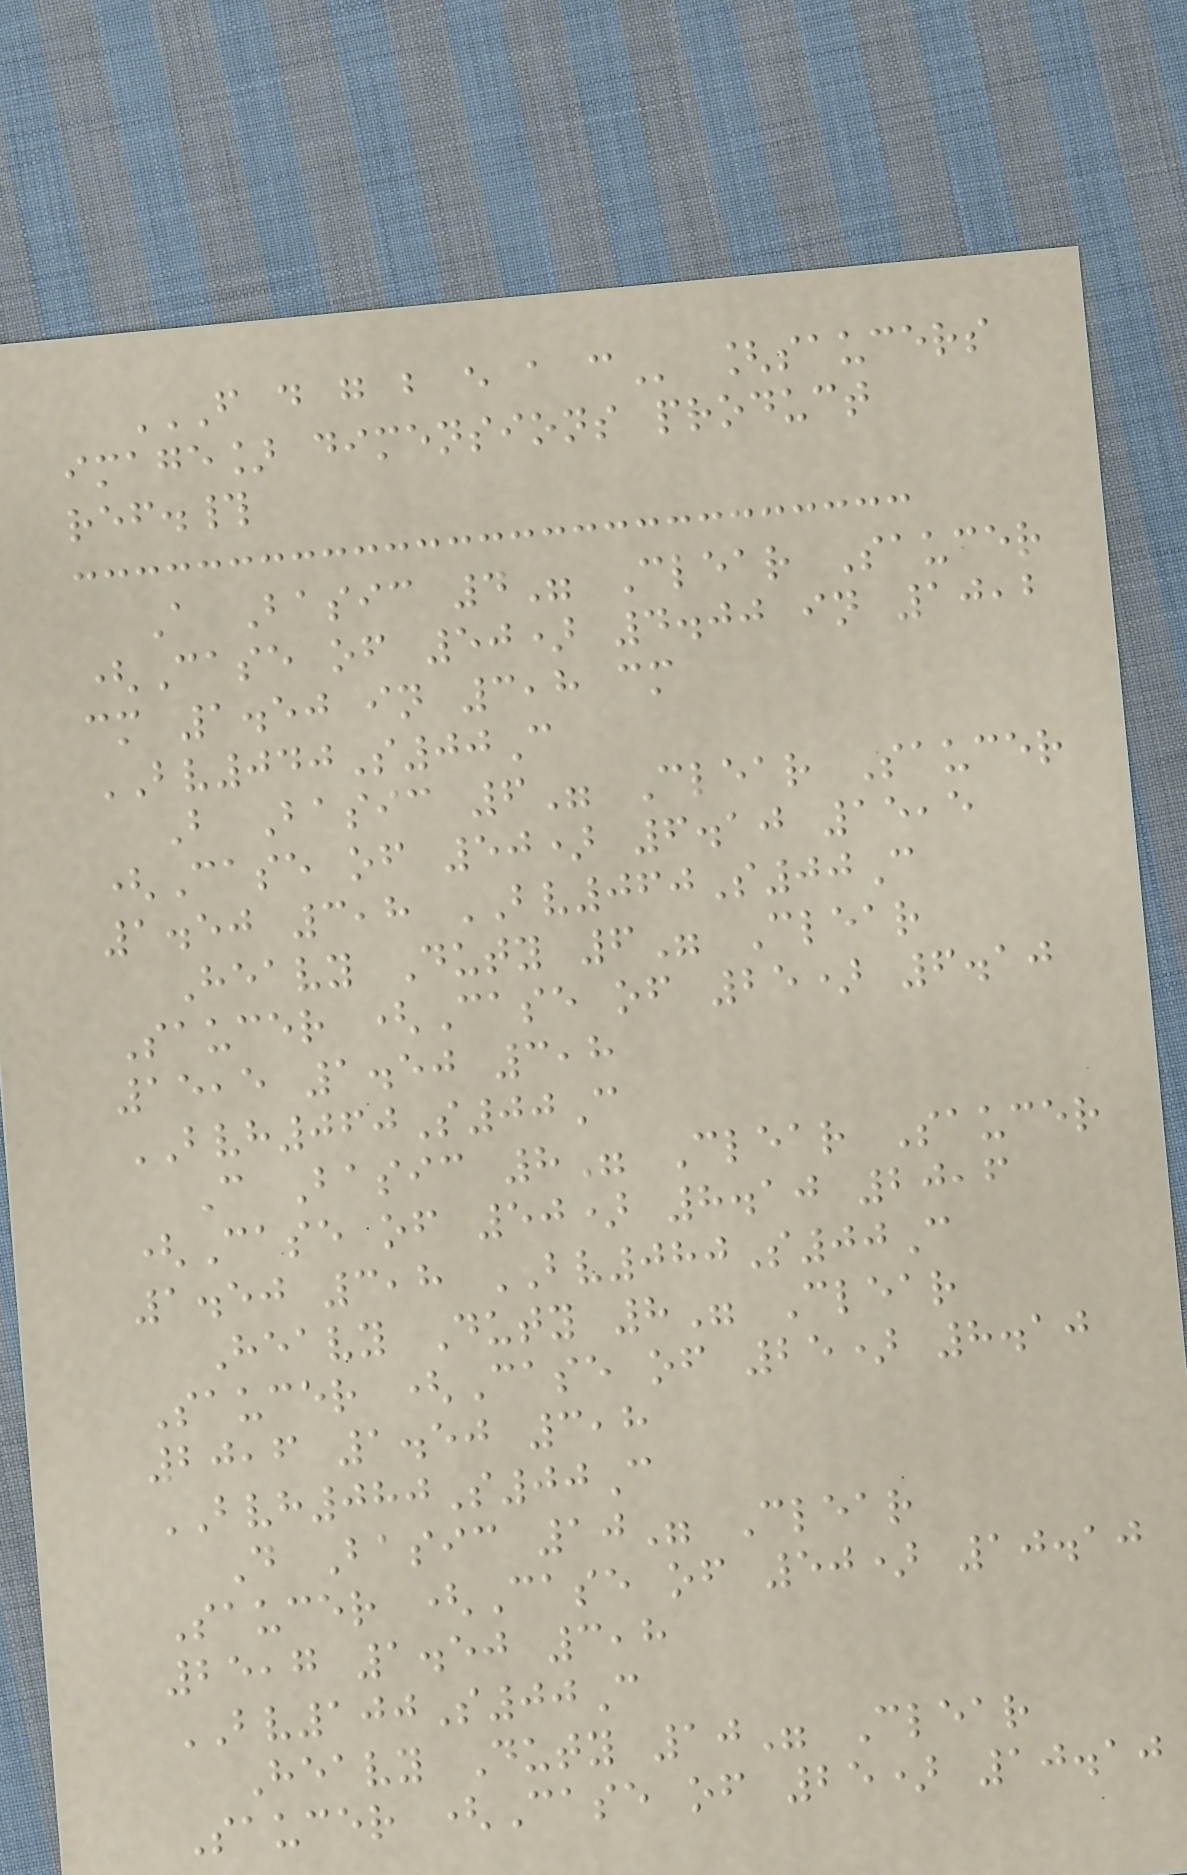F D G B E A C [saucers
image] dimensions product
ref.#
A Basic 4" Clear Saucer
(Case of 50) 4.00 in 10,2
cm 1.50 in 3,8 cm
BV040S00C
B Basic 6" Clear Saucer
(Case of 50) 6.10 15,5
1.50 3,8 BV060S00C
Heavy Duty 6" Clear
Saucer (Case of 25) 6.10
15,5 1.50 3,8
BVH060S00C
C Basic 8" Clear Saucer
(Case of 50) 8.10 20,6
1.50 3,8 BV080S00C
Heavy Duty 8" Clear
Saucer (Case of 25) 8.10
20,6 1.50 3,8
BVH080S00C
D Basic 10" Clear
Saucer (Case of 50) 10.10
25,7 1.50 3,8
BV100S00C
Heavy Duty 10" Clear
Saucer (Case of 25) 10.10
